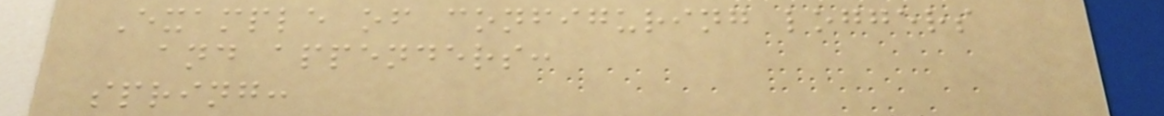Example of configuring loggers
and appenders:
spring:
